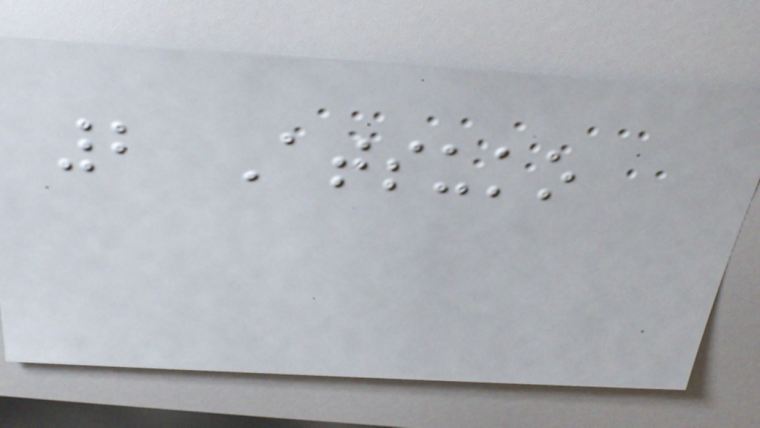2 Atsuko
